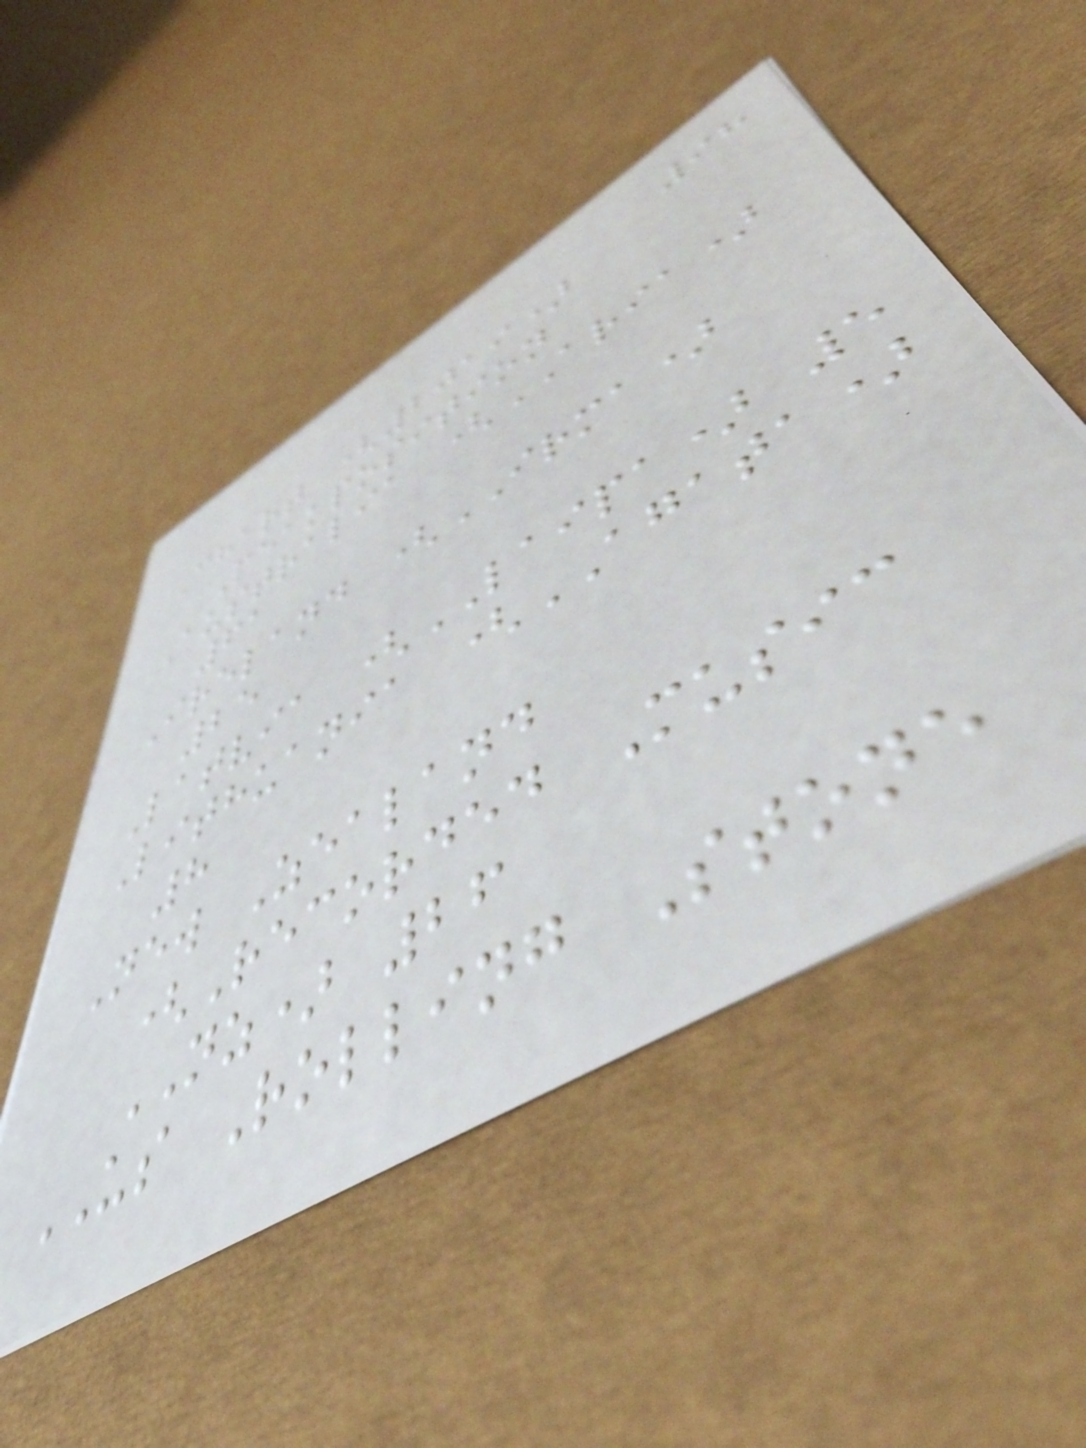98
Chart (2019)
Peakposition
Australia (ARIA)
61
Ireland (IRMA)
25
Latvia (LAIPA) 5
Lithuania (AGATA)
8
New Zealand
(Recorded Music
NZ) 26
US Rolling Stone
